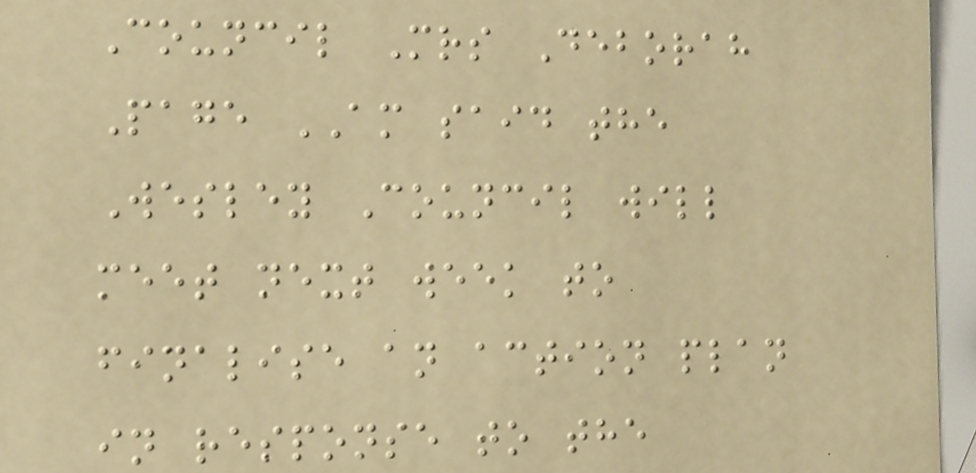Council Mrs Deborah
Page AM said the
Wesley Council will
meet next week to
finalise an action plan
in response to the
